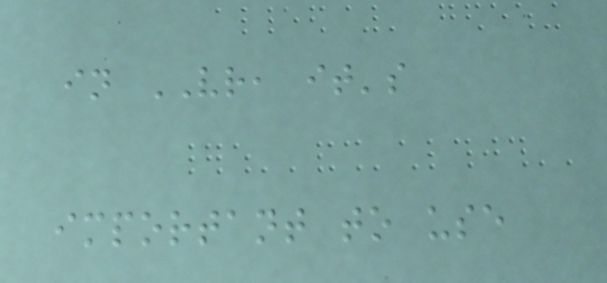in VR, it's
important to use
